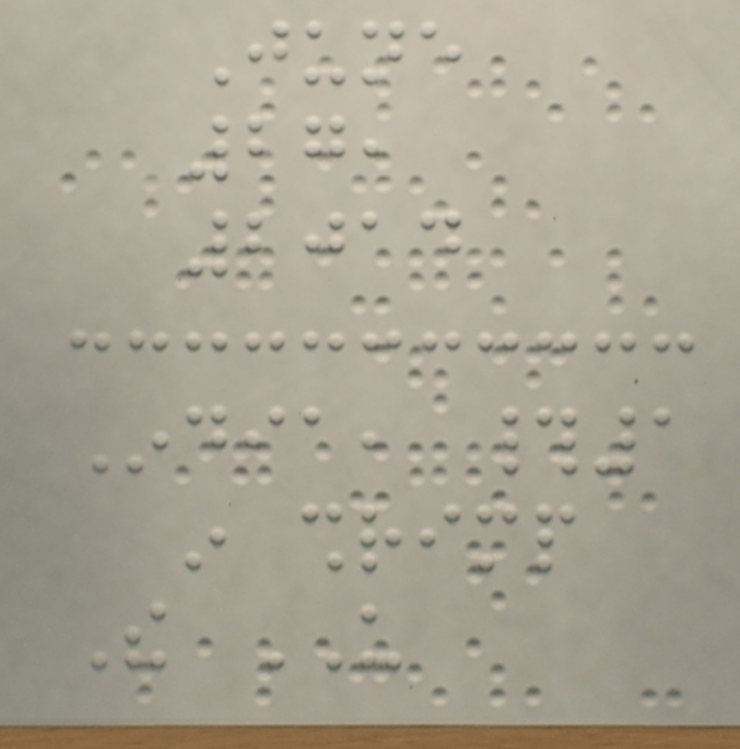June
27,
2014
India, #1
in shrimp
The US
